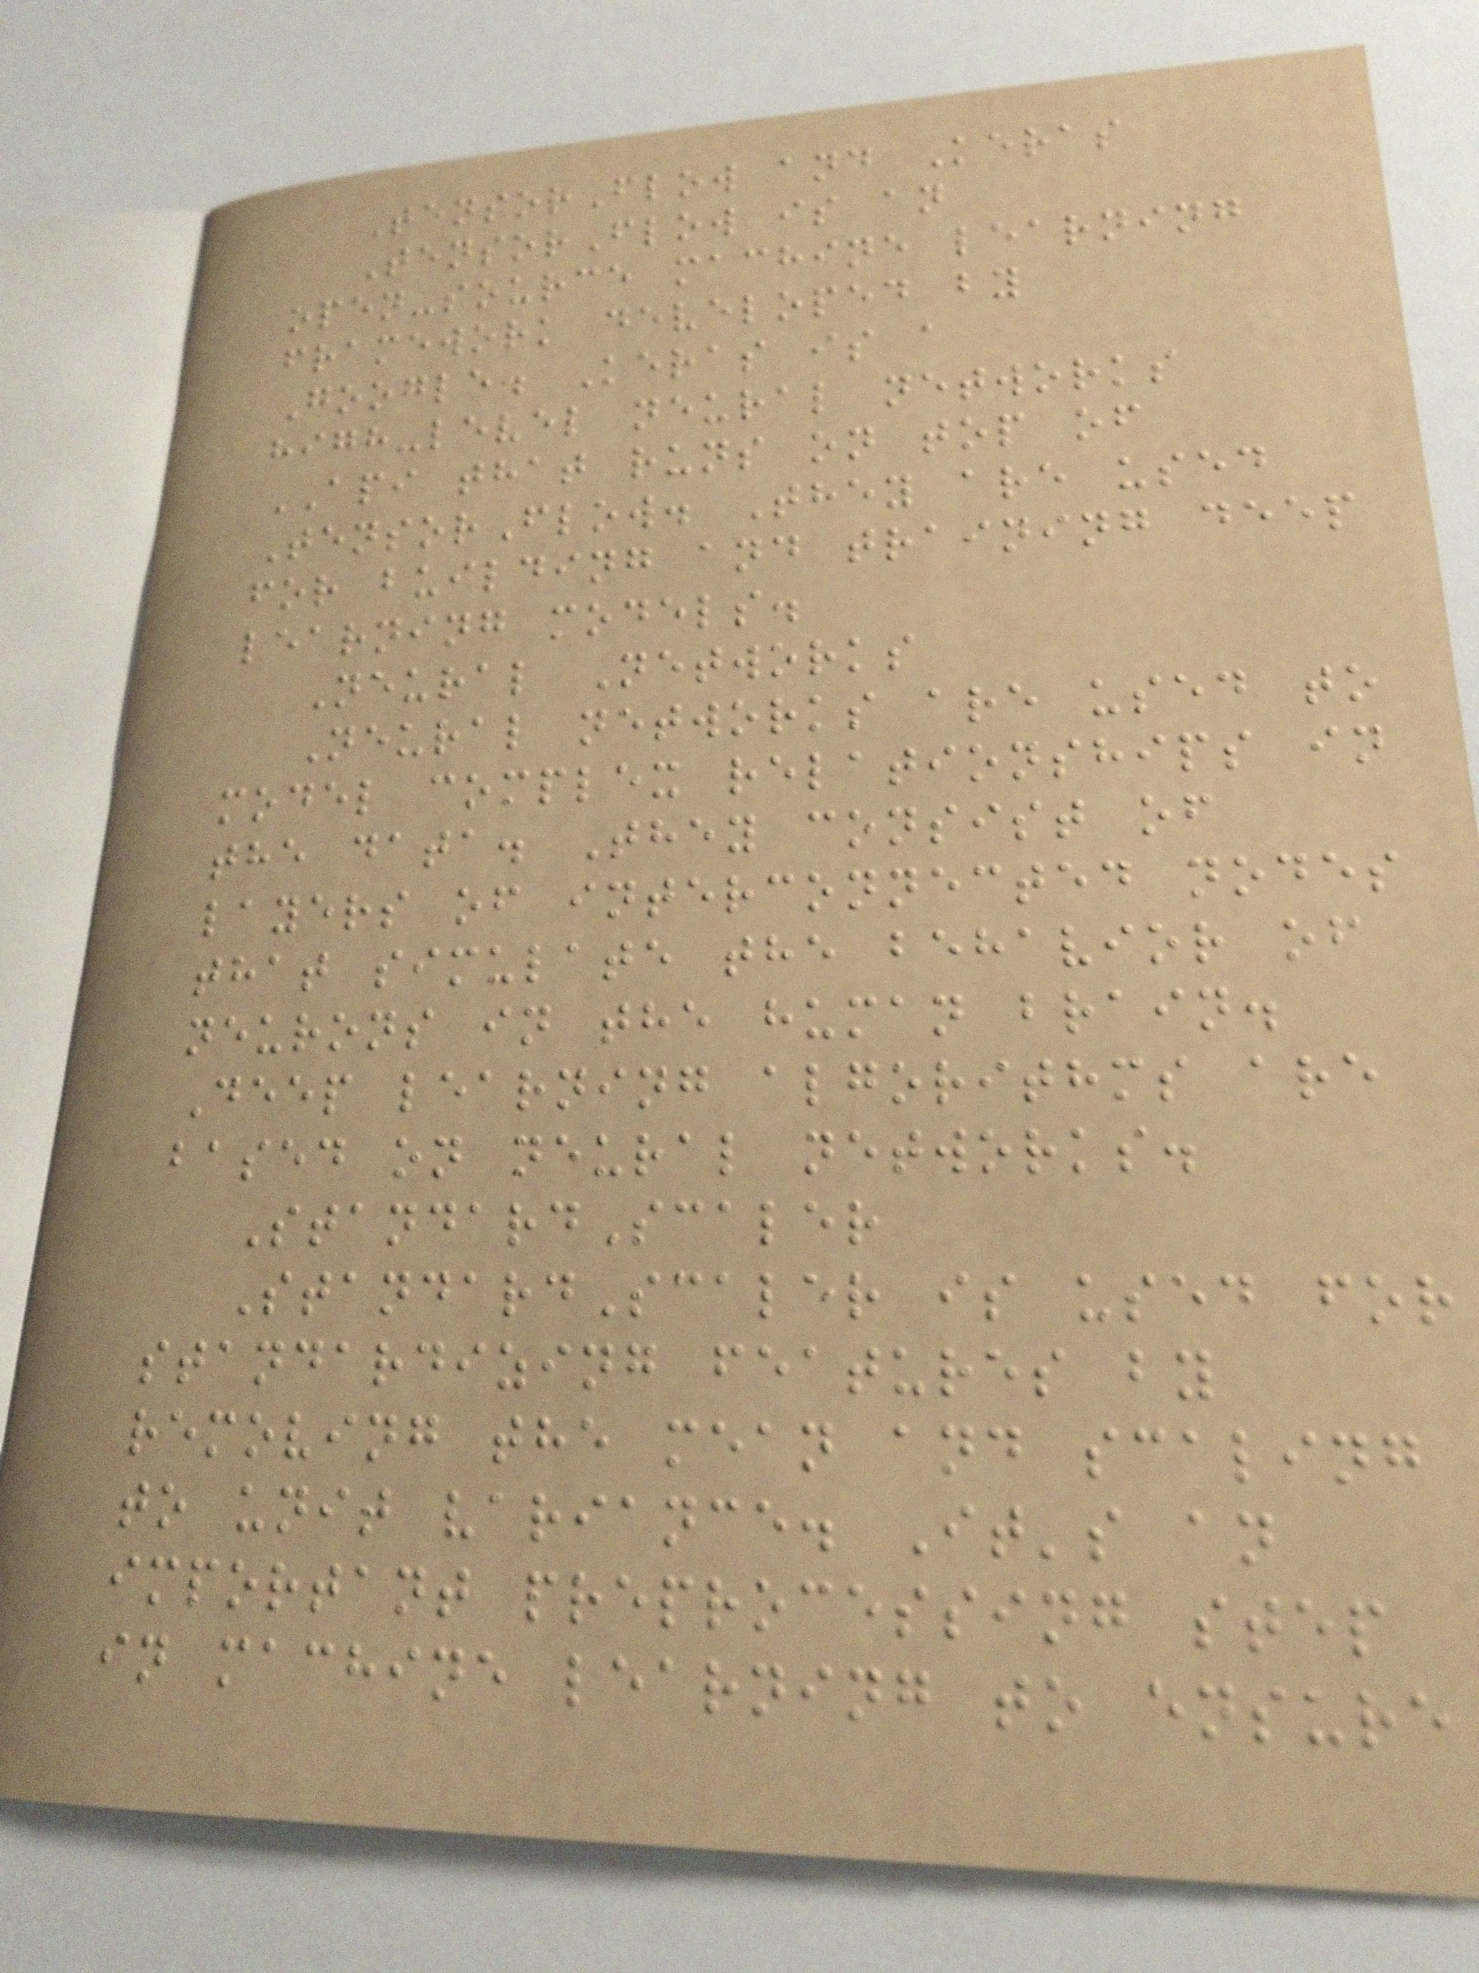TensorFlow and Keras
TensorFlow is an
open-source machine learning
framework developed by
Google. Keras is a
high-level neural networks
API that runs on top of
TensorFlow. They are used
for building and training deep
learning models.
Neural Networks
Neural networks are used to
model complex relationships in
the data. They consist of
layers of interconnected nodes
that simulate the behavior of
neurons in the human brain.
Deep learning algorithms are
based on neural networks.
StandardScaler
StandardScaler is used for
standardizing features by
removing the mean and scaling
to unit variance. It's an
important preprocessing step
in machine learning to ensure
